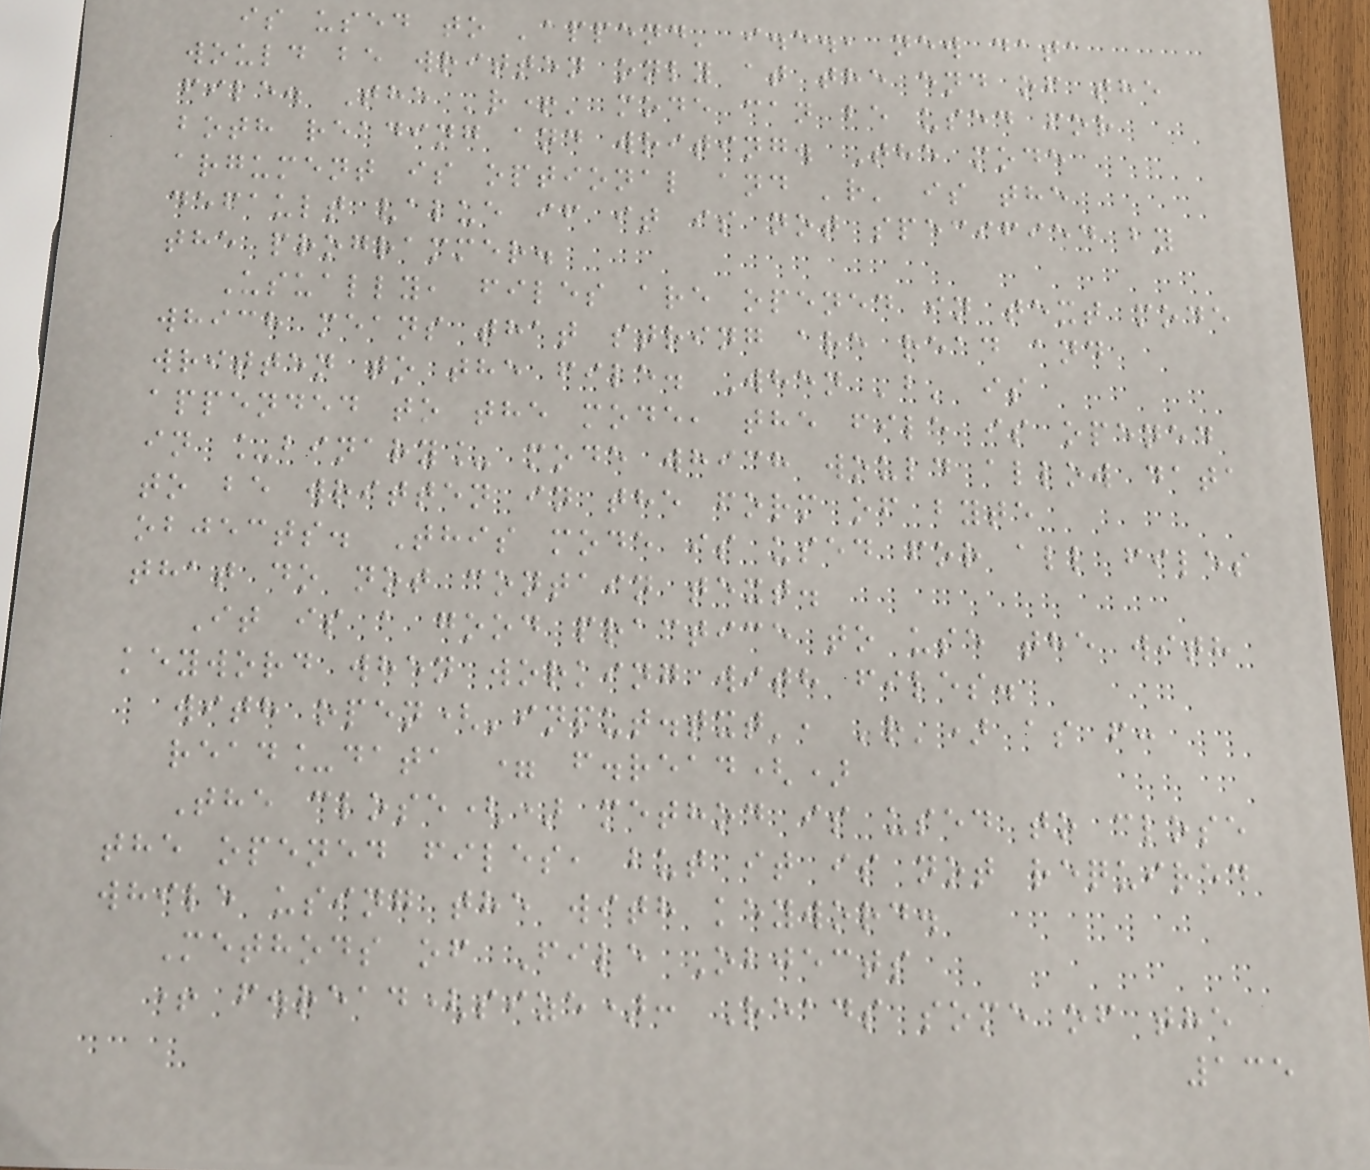is used to 'append' i.e., new data
would be written only at the end of the
file. The 'r+' mode can be used for
both reading and writing. The mode
argument is optional and 'r' is the
default value if it is not specified by
the programmer.
Usually, files are opened in text mode
which means that string are read and
written to the file. When 'b' is
appended to the mode, the file is opened
in _binary_ mode which would allow data
to be written in the form of byte
objects. This mode is used for all files
that do not contain text.
It is a good practice to use the with
keyword when working with files.
with open('input.txt', 'r') as f:
read_data = f.read()
The close() method is used to close
the opened files, but it is not required
while using the with keyword.
Methods of File Objects
+ f.read(size): Reads some of the
135
